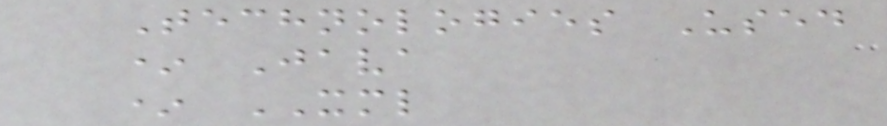Technologies Used
* Java
* XML
